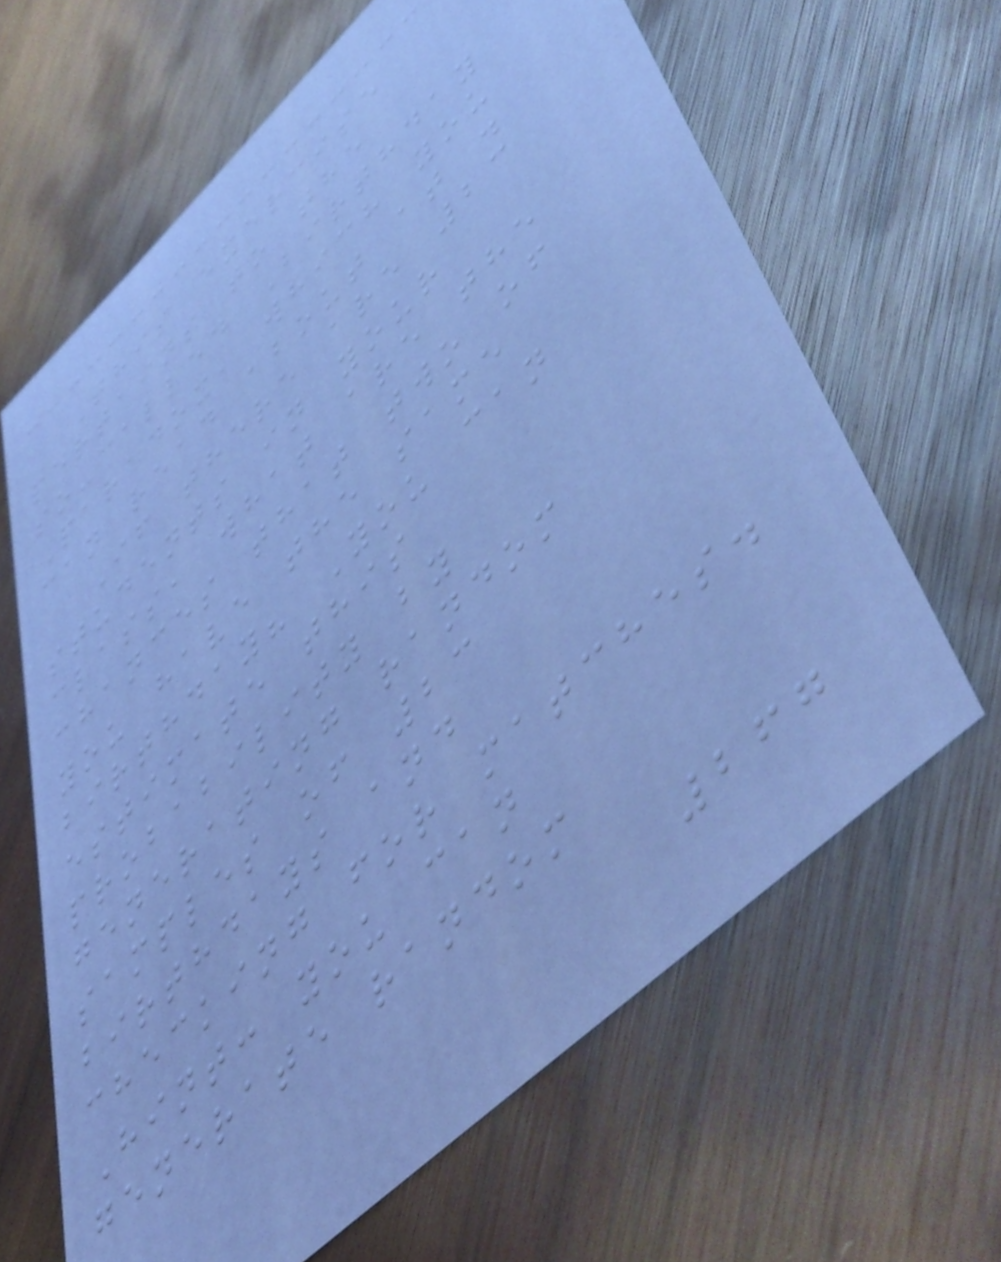This exercise
pertains to the
so-called Birthday
Paradox, which you
can read about at .
If there are 23
students in your
class, what are the
chances that two of
you have the same
birthday? You can
estimate this
probability by
generating random
samples of 23
birthdays and
checking for matches.
Hint: you can
generate random
267
